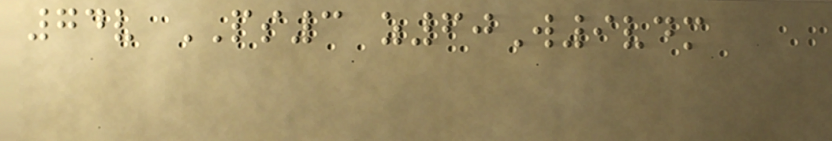74v PS3 z60W9vdm
